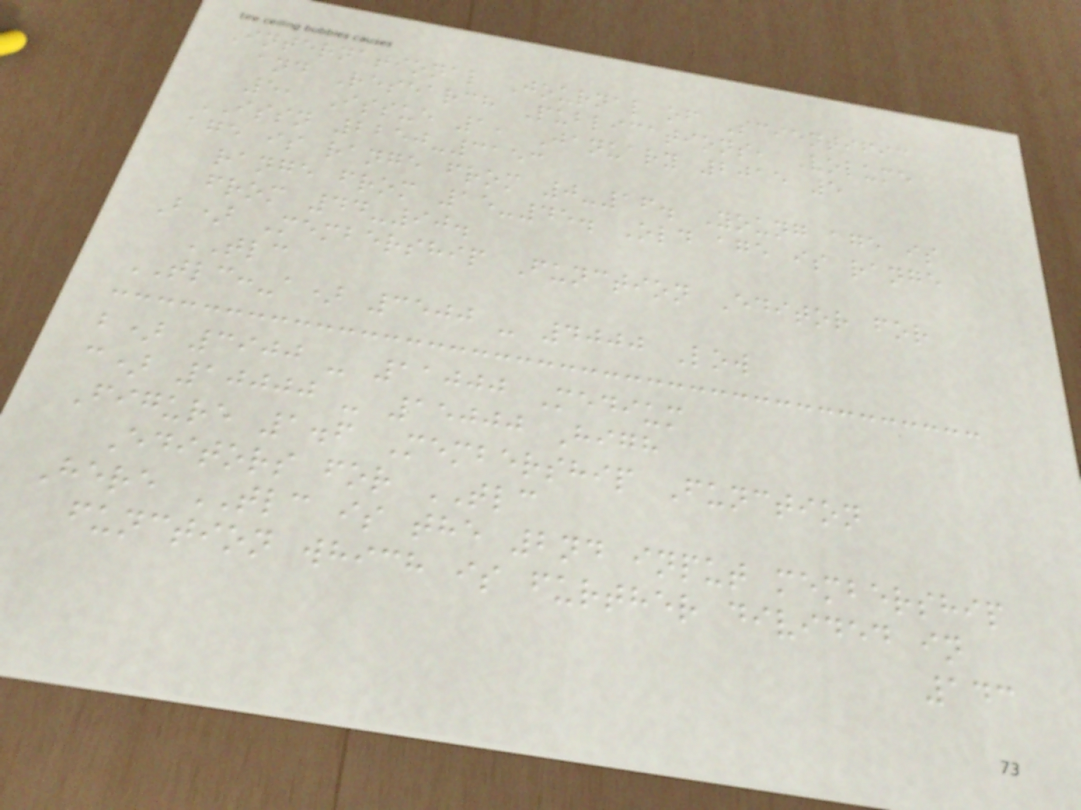International Journal of Scientific
and Research Publications, Volume
5, Issue 1, January 2015 5
ISSN 2250-3153
age is range from 0-16. Young age is
range from 15-45. Old age is range
from 44-90.
B) Membership Function Editor for
TLC
TLC:-a) 3500 - 4000 Low
b) 3900 - 11000 Medium
c) 10000 - 15000 High
Figure 1.6 Membership Function
Editors for TLC
Here TLC is the 2nd input membership
function which is further divided in
143
